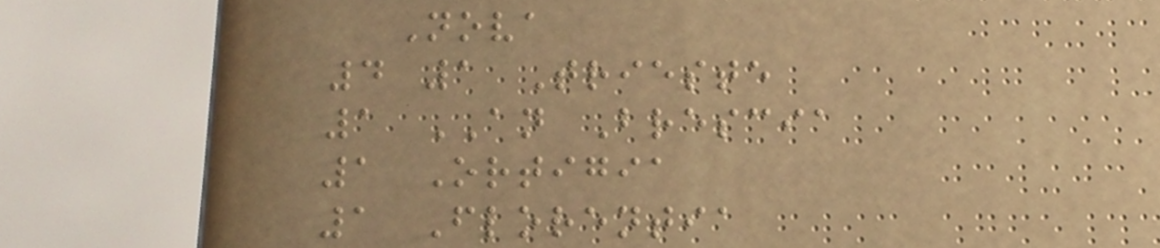Nova
4 1 Trieste
1 AN Brescia
1 Ortigia
1 Florentia
